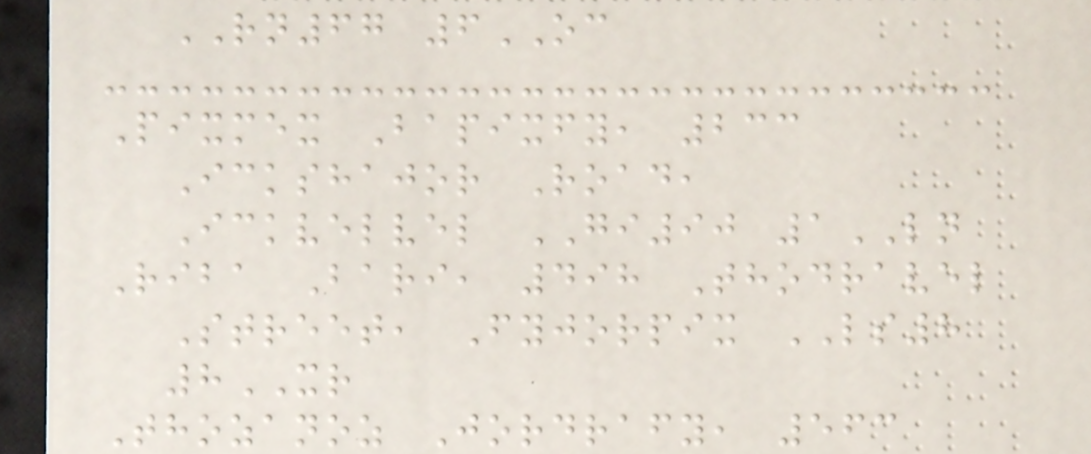RN67 6OC
Pixmex Bapixfy, 233
Ickshajor Road,
Ickvelvel GI90 1LN
Riba Bari, 498 Thodravel
Street, Fyjorpix LS8
8XR
Thozanoz Jordrafy, 563
